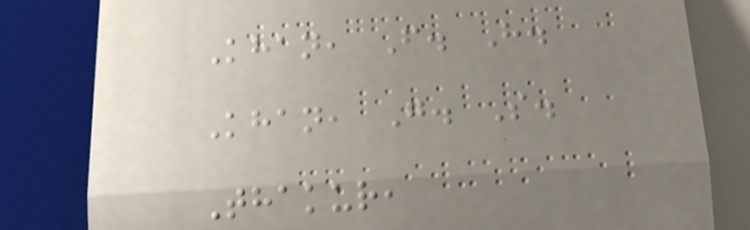Khan, F. H.
Khan, G. S.
Thakur,
